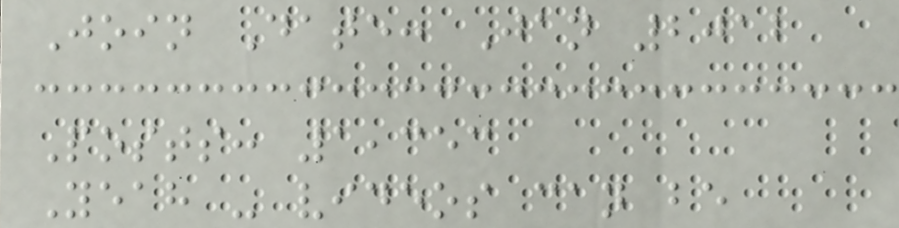Join Date: Jan 2012
Posts: 1,353
Yeah - videos can be
